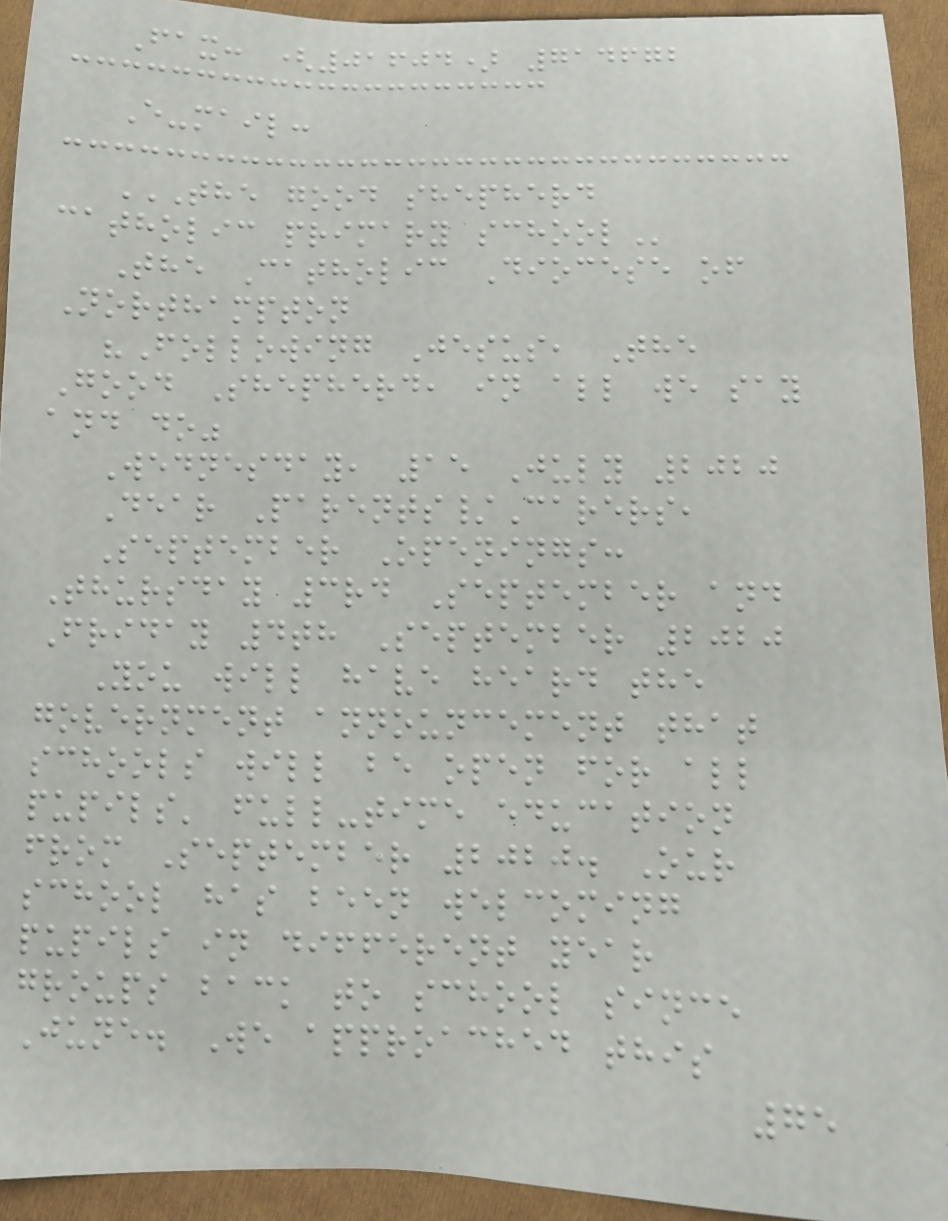Fax: (01604) 714672
E-mail:
THE GOOD SHEPHERD
CATHOLIC PRIMARY SCHOOL
The Catholic Diocese of
Northampton
"Following Jesus, The
Good Shepherd, in all we say
and do"
Wednesday, 15 July 2020
Dear Parents/Carers,
September Openings:
Thursday 3rd September and
Friday 4th September 2020
You will have heard the
government announcement that
schools will be open for all
pupils' full-time education
from September 2020. Our
school has been welcoming
pupils in different year
groups back to school since
June. We approached this
75
